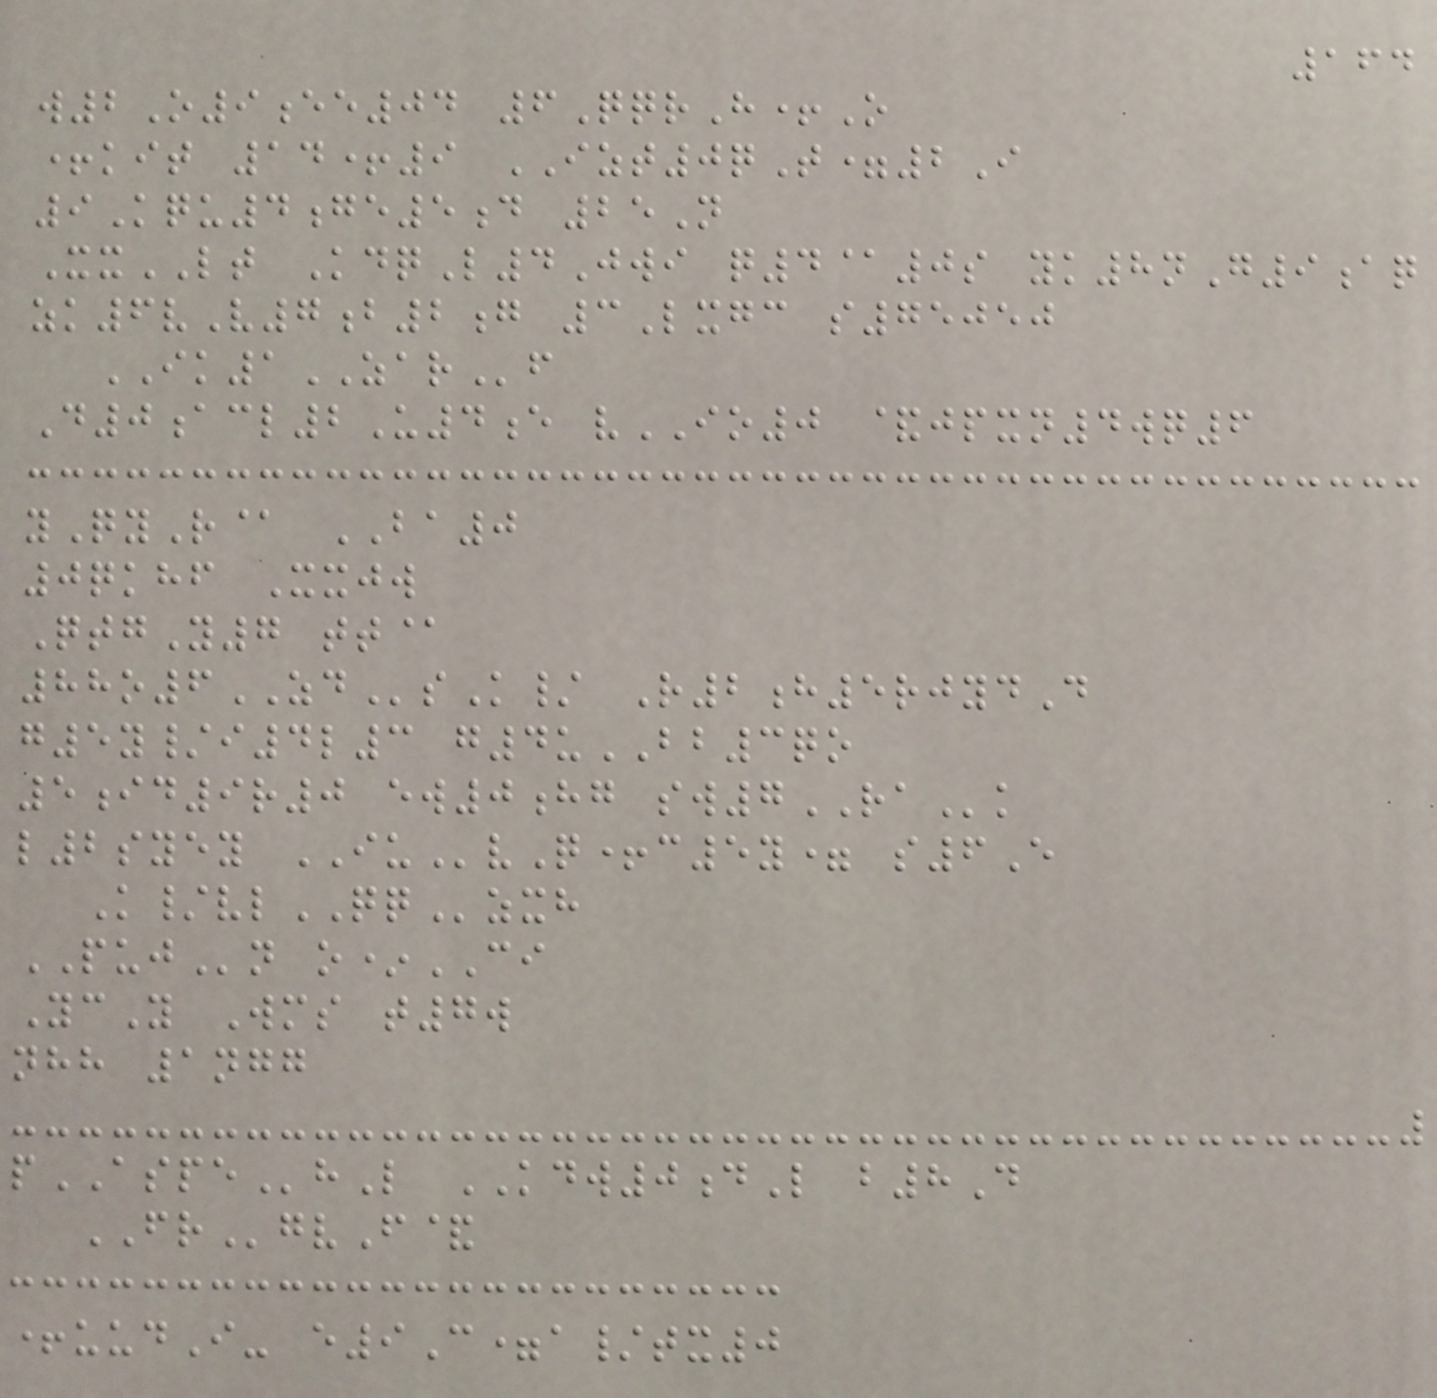164
w2O9ee04 6QqrH+O
+kit 14+9 IZT0qT=2I
9Kqu4ge5d 25N
XxLT KdqL4Jwi q4@0s yk8nG9aq
zk6vV7b2g 3Lxgc s75050
IK1ZARf
D0acl2U4e vIO0 &jpxn4wq6
yQyR@ BA0
0qkhf Xxjw
QtgY7 tt@
88o6ZDsK/ R2h5rjydD
g5y/i4l3 g4uBB3qo
5id9r0 ew0hg sw7RAk
l2syey IUvQ+c5y= s6E
K/vlQQzxh
PUJn o*CI
YcY Wms t7w
nhh 1ngg
pASPEhL KDW0dL b8D
FRgvF&
+uudI- e9C=a/tx0
